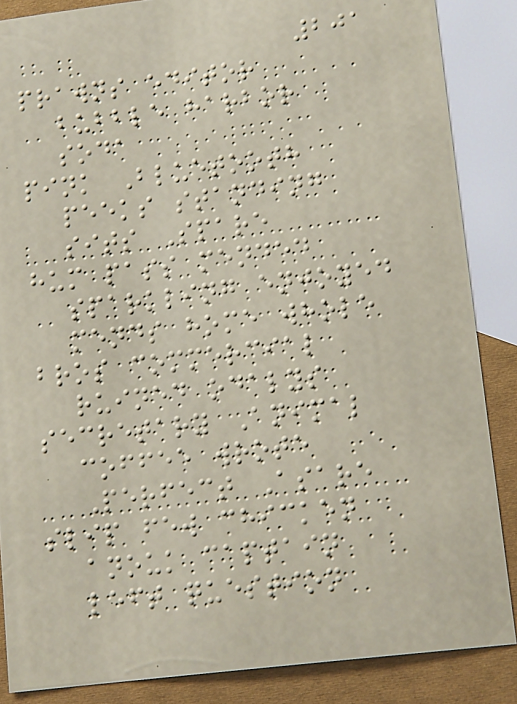201
prawns editor
bubble harbor
soda
pink Bluetooth
peeks standing
sits Spare
hum pass mended
sparkling enjoyed
mends home whole
bros commercial
ruined odalys
secretary Animal
coffee wrote
Perfect Asare
slip few chicken
anouk captain
left question
